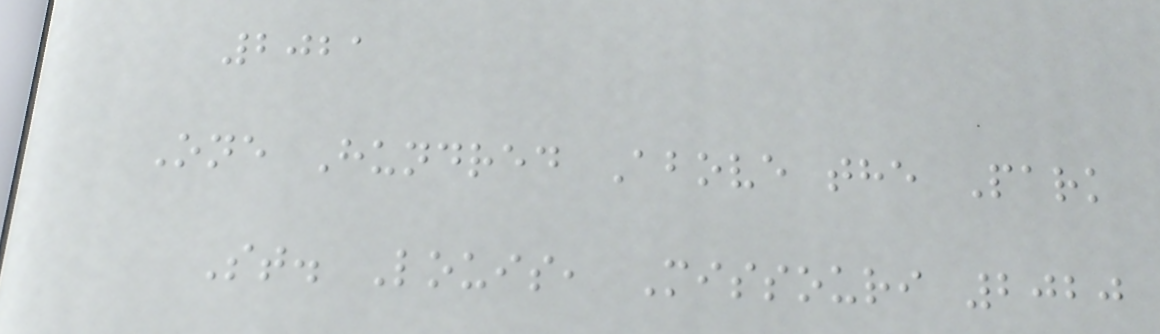2021
One Hundred Above the Park
St. Louis, Missouri 2020
